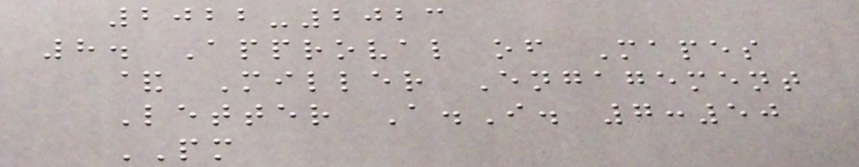2022-2023
8. Approval of Mapes
& Miller Engagement
Letter A.I. 7:50
PM
